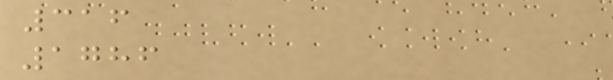316
1786
